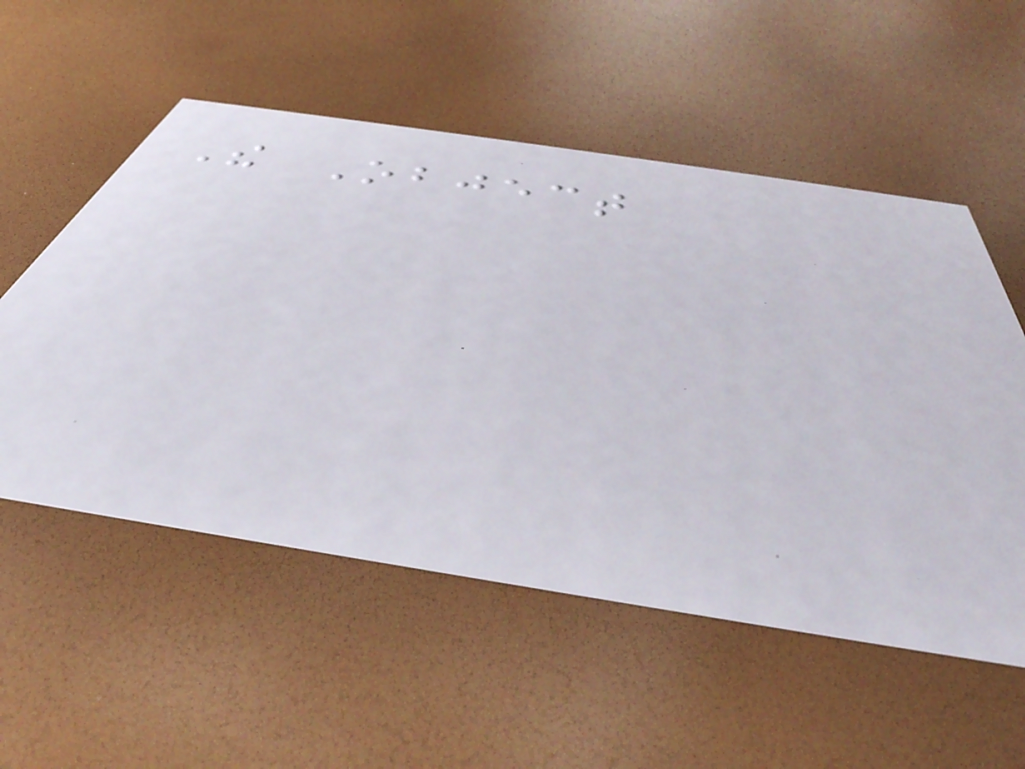The Object
